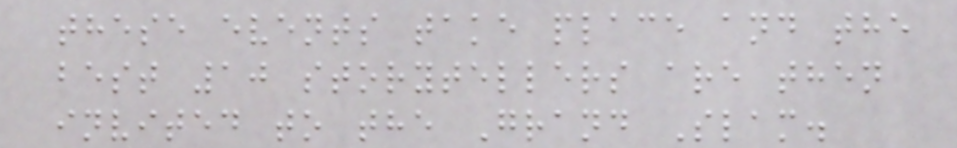these events take place and the
best 10 storytellers are then
invited to the Grand Slam.
